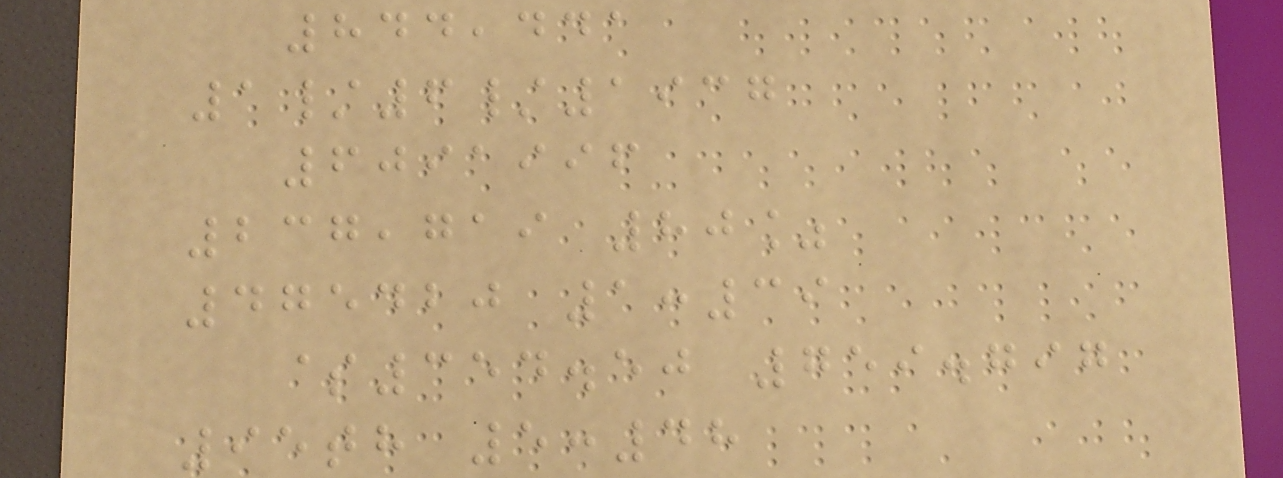844,441
1/6/1937
6091996
237,719 80%
475420 1:39
$354.50 759.797
95th 5:48
